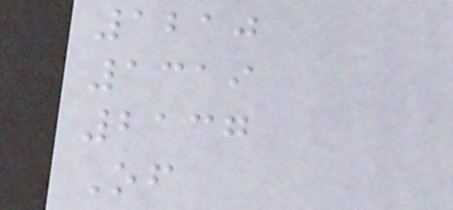1210
1319
2137
Of
